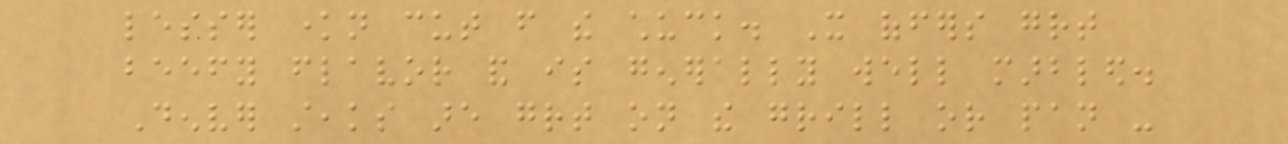lesser known cut from the chuck. It offers great
beefy flavor and is generally well marbled.
Denver steaks are great on the grill or pan -
